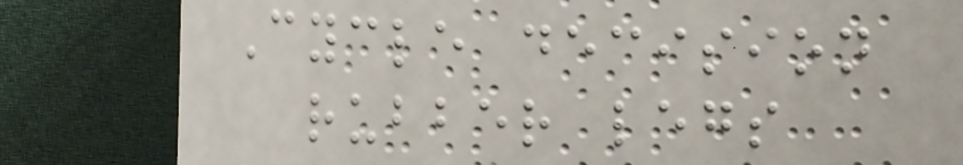Cycle decision
rubber legs
